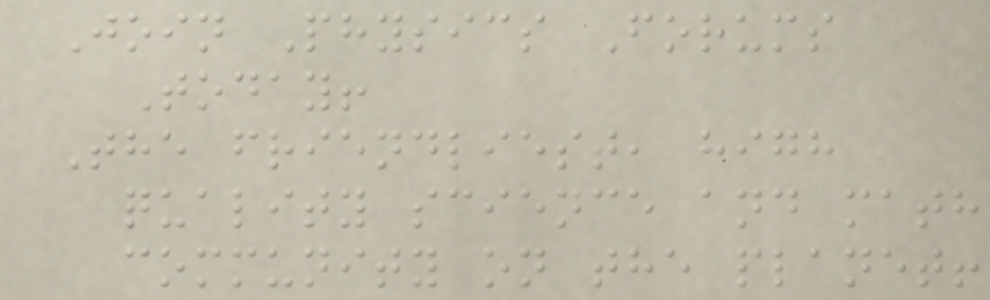Join Physics Forums
Today!
The friendliest, high
quality science and math
community on the planet!
